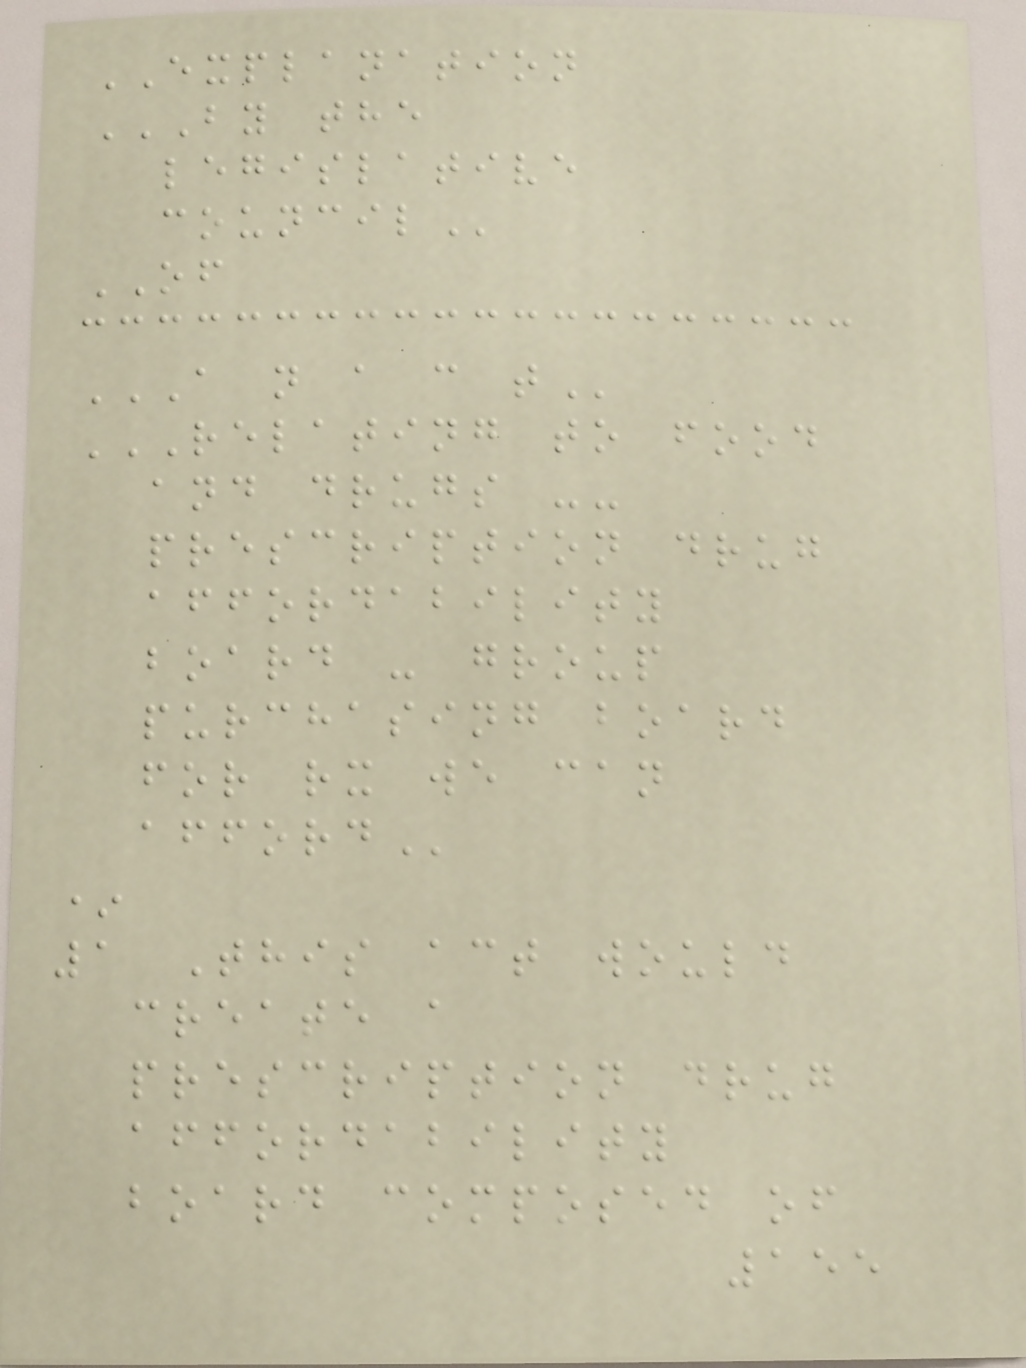EXPLANATION
BY THE
LEGISLATIVE
COUNCIL
OF
A N A C T
RELATING TO FOOD
AND DRUGS --
PRESCRIPTION DRUG
AFFORDABILITY
BOARD - GROUP
PURCHASING BOARD
FOR RX WE CAN
AFFORD
*
1 This act would
create a
prescription drug
affordability
board composed of
155
